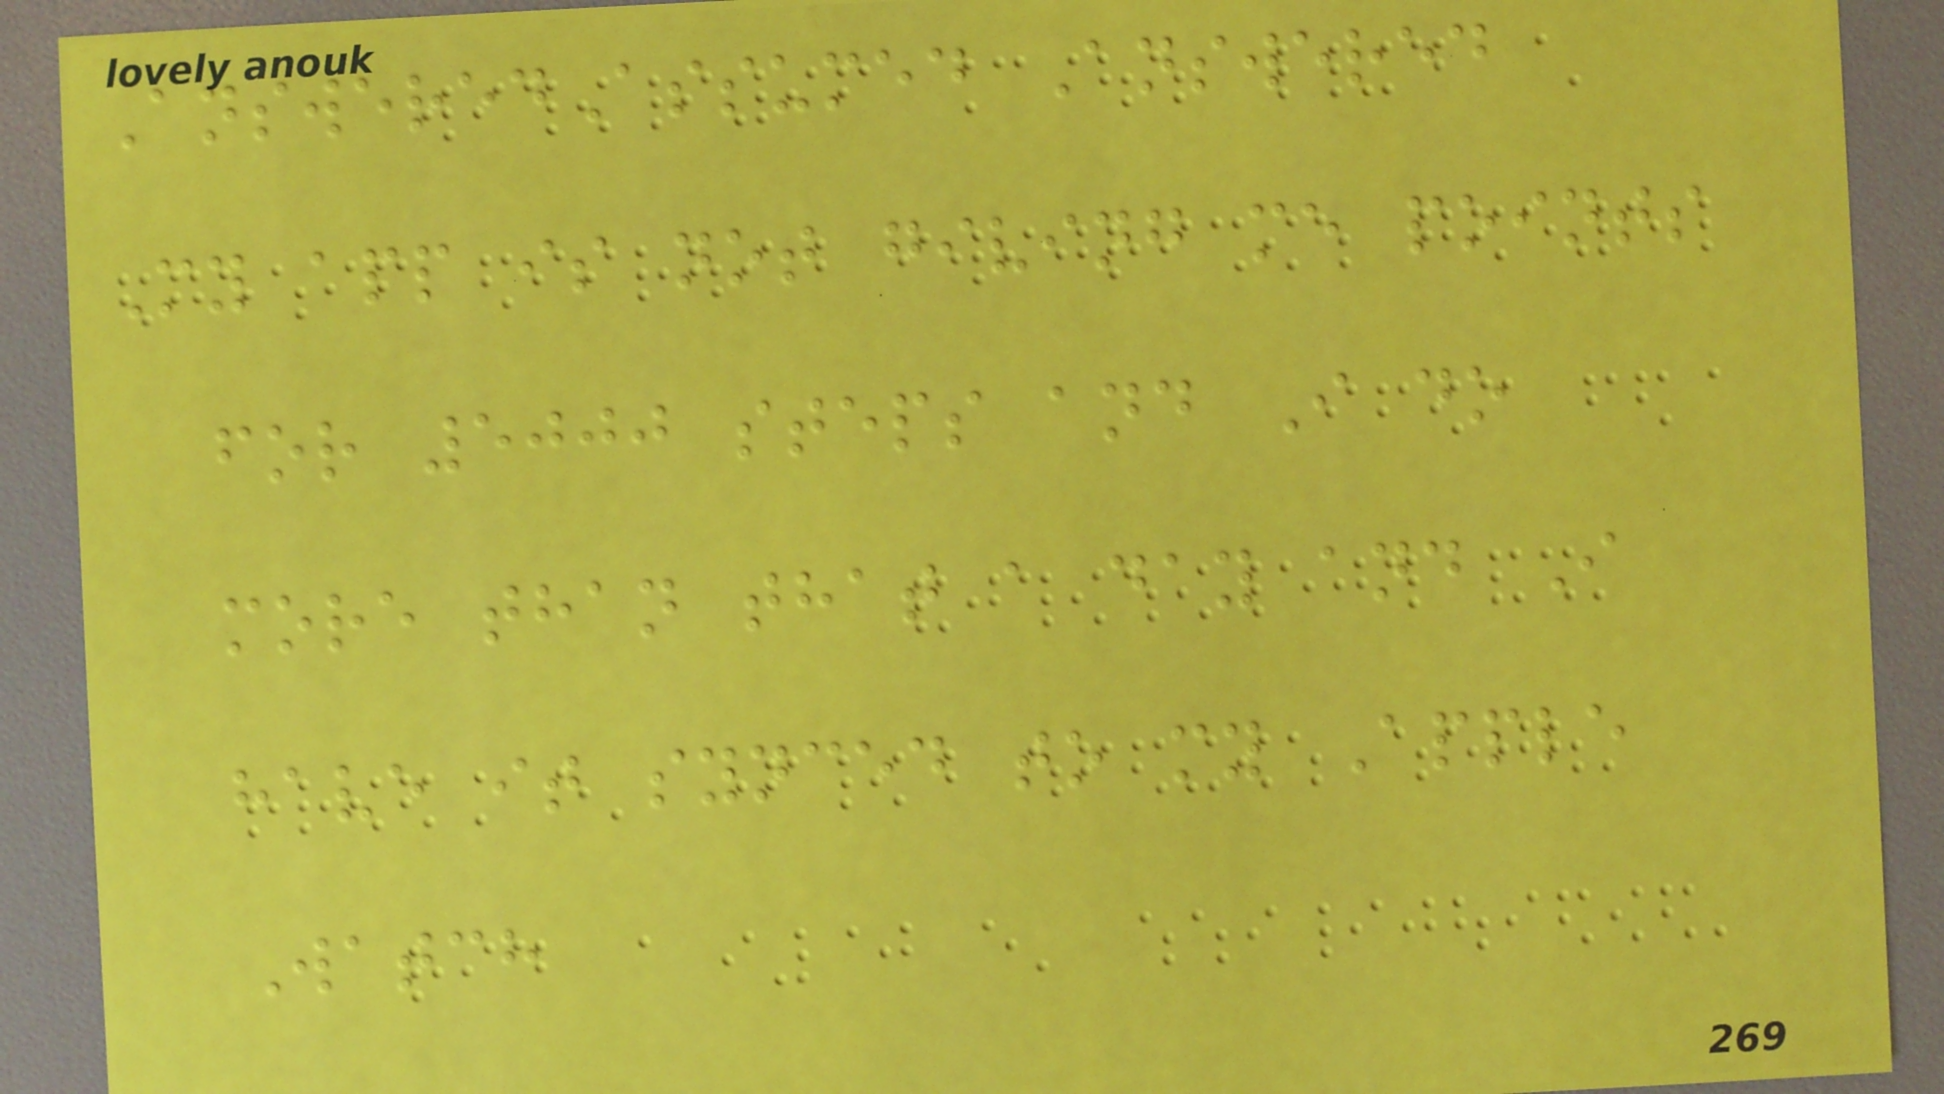AnsweredAssumed Answered
My app is not giving me points
for 5000 steps and I do
more than that a day and I
have it synced to my Apple
Watch
